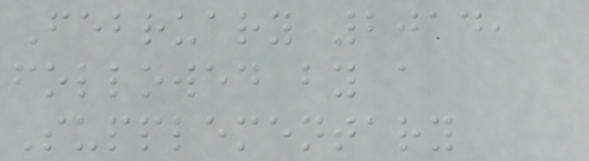February 2014,
followed by a
Supplementary
